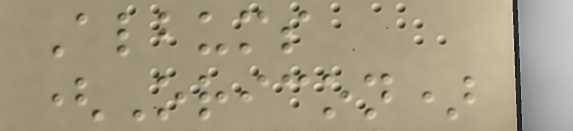Albums
(Oricon)
